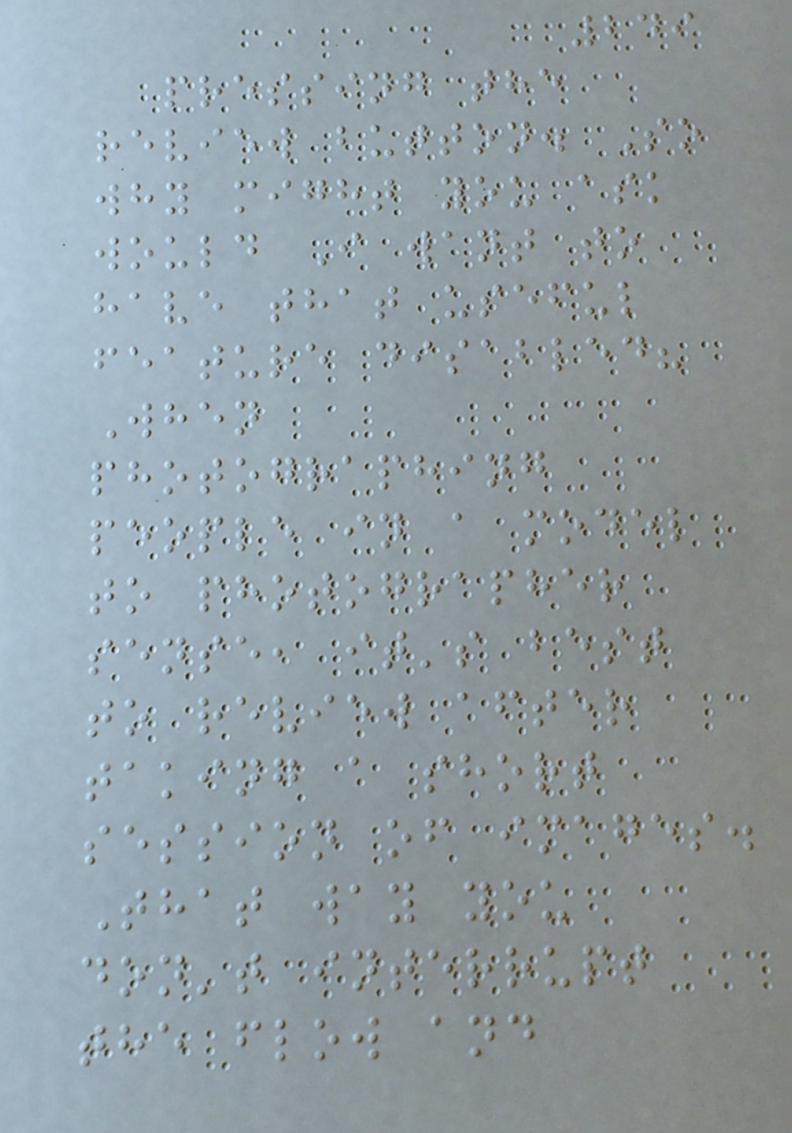249
pressing the
review button. So
why might you ask
would I want to
have that useful
feature disabled?
When
photographing
people in a model
to photographer
sense, it's best
to review after
taking a short
session of images.
That way you
don't interrupt
the flow and
